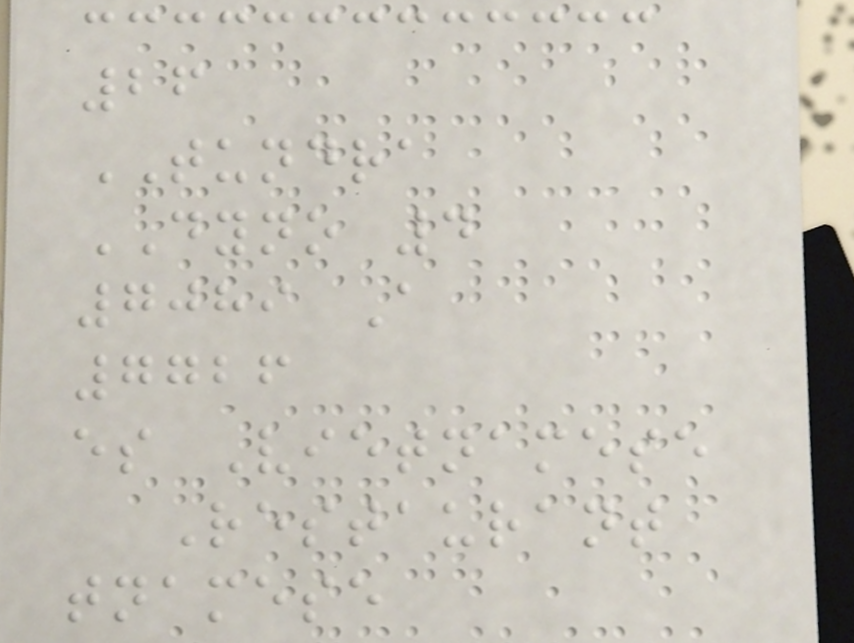26
TUNDRA
DYNO 4
7089 A
7726
es Vietnamese
Restaurant
tnamese
